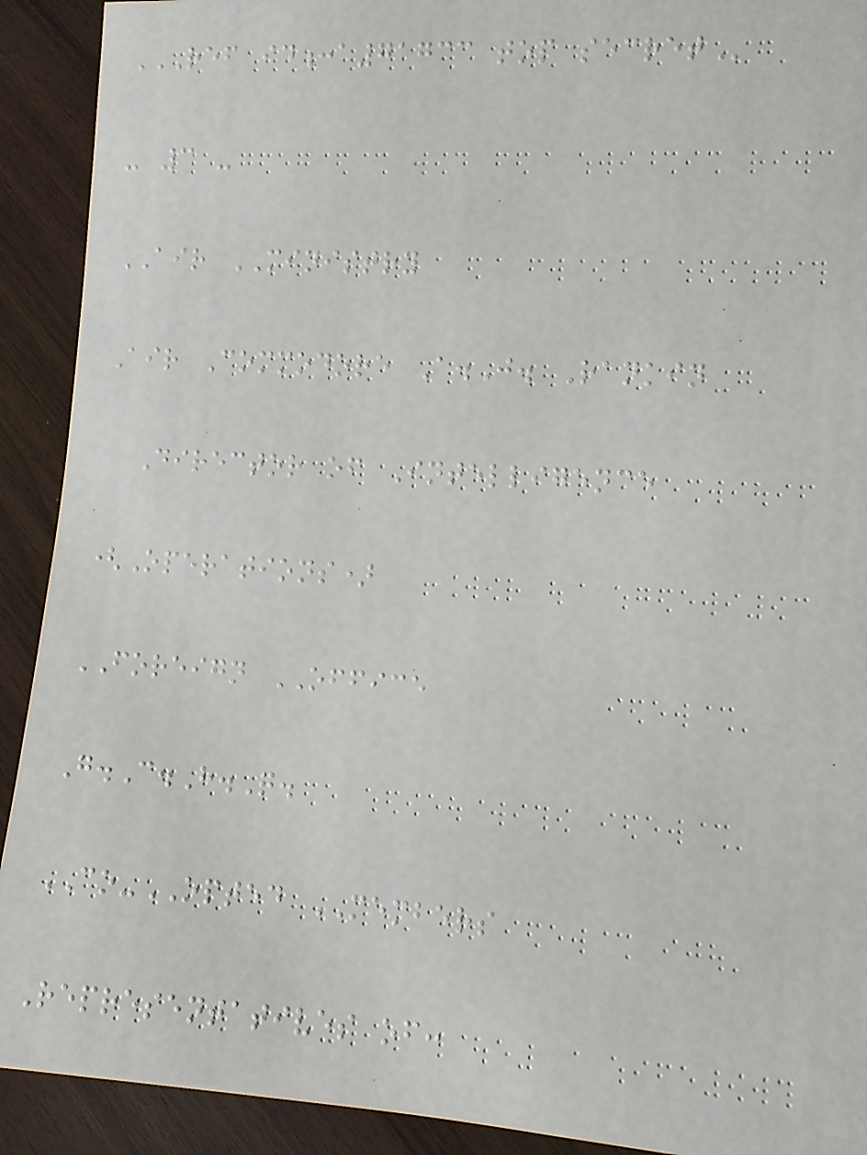REF ID:A71733 TOP SECRET
- 3 -
AIR MINISTRY
Air Commodore A.J. Rankin
Director of Intelligence
(Operations)
FOREIGN OFFICE
G.C.H.Q.
CO-OPTED MEMBERS
Representatives of:
